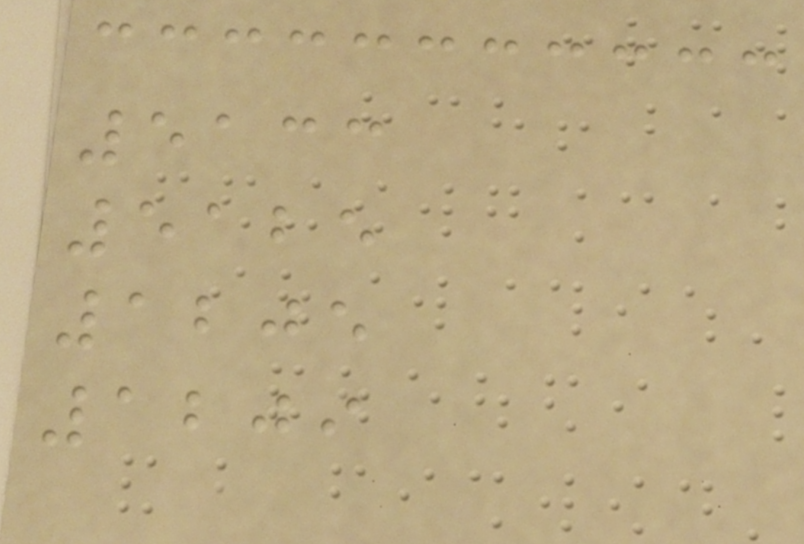5133
5125
1205
1209
